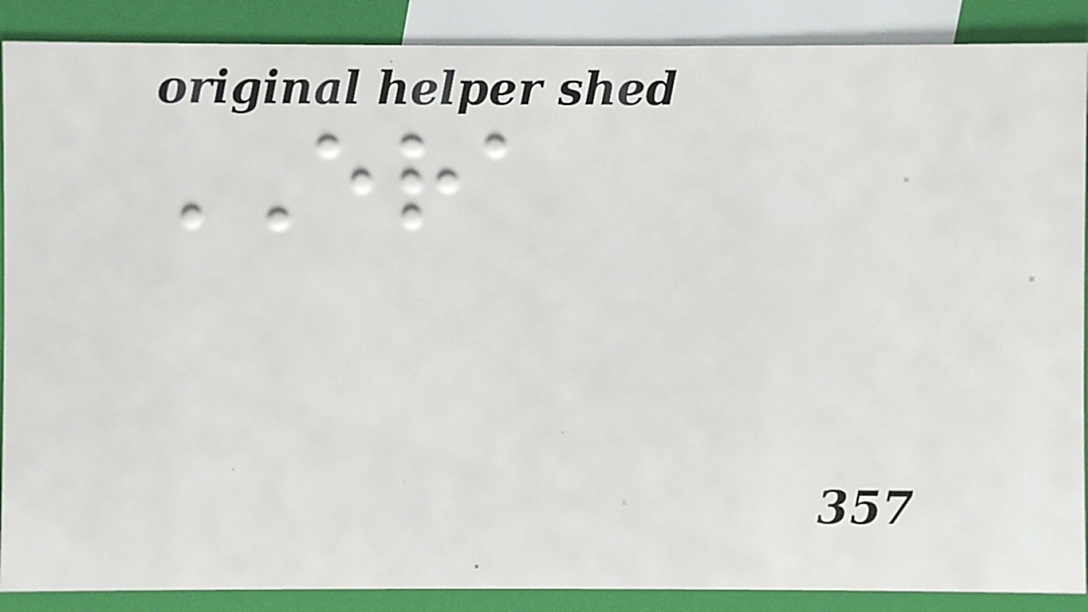ERA
